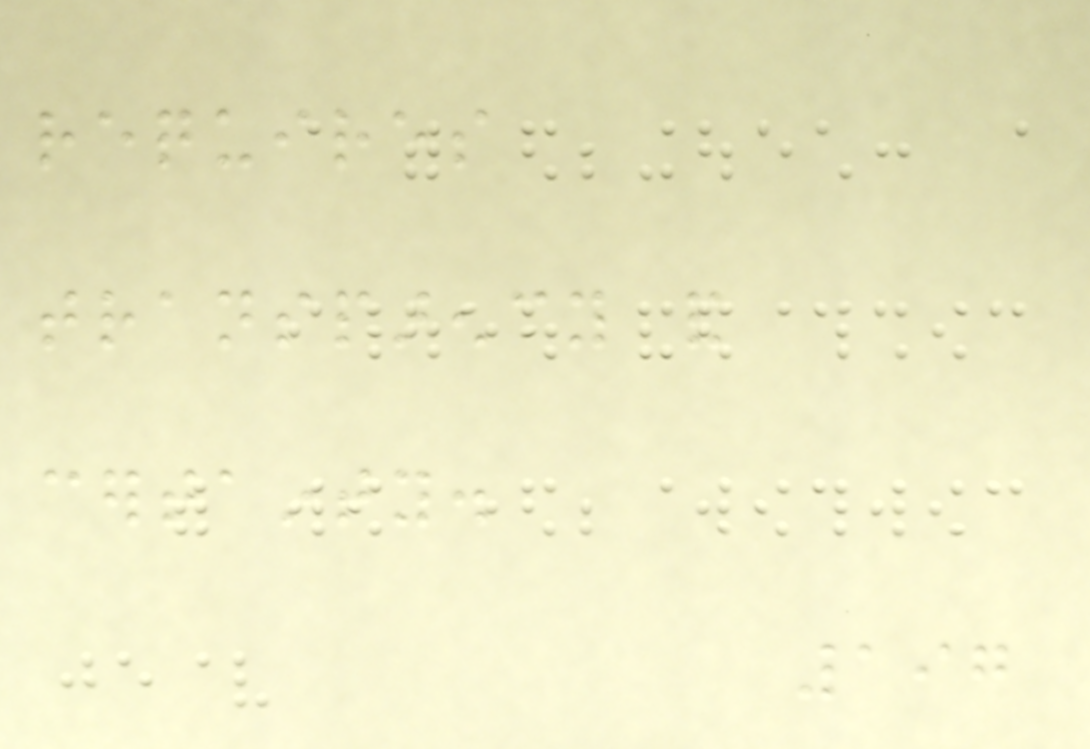requires
transparency and
certainty.
197
